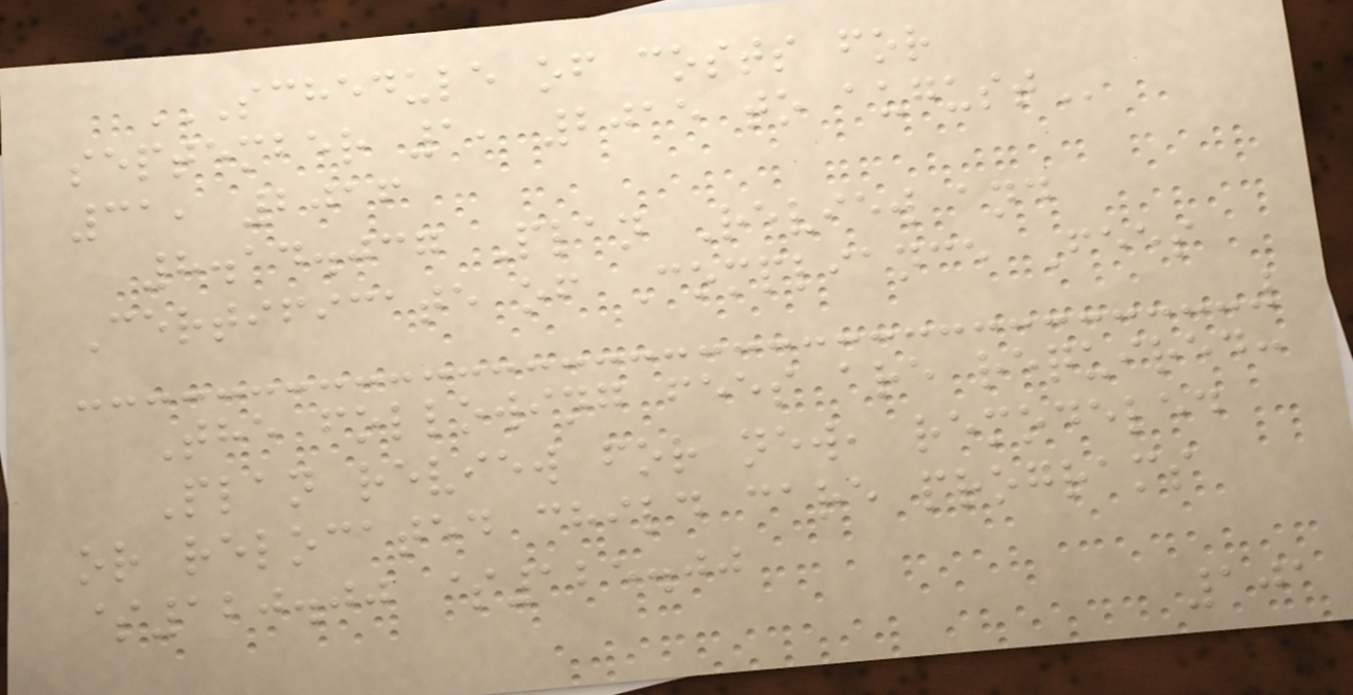SCHEDULE OF COSTS FOR
SEPTEMBER 1, 2015 TO AUGUST
31, 2016
8.14.037 Plan Review and
Certificate of Compliance Fees
The following fees are required:
Plan review for new, remodeled
or relocated child care programs
$120.00 $125.00
101
